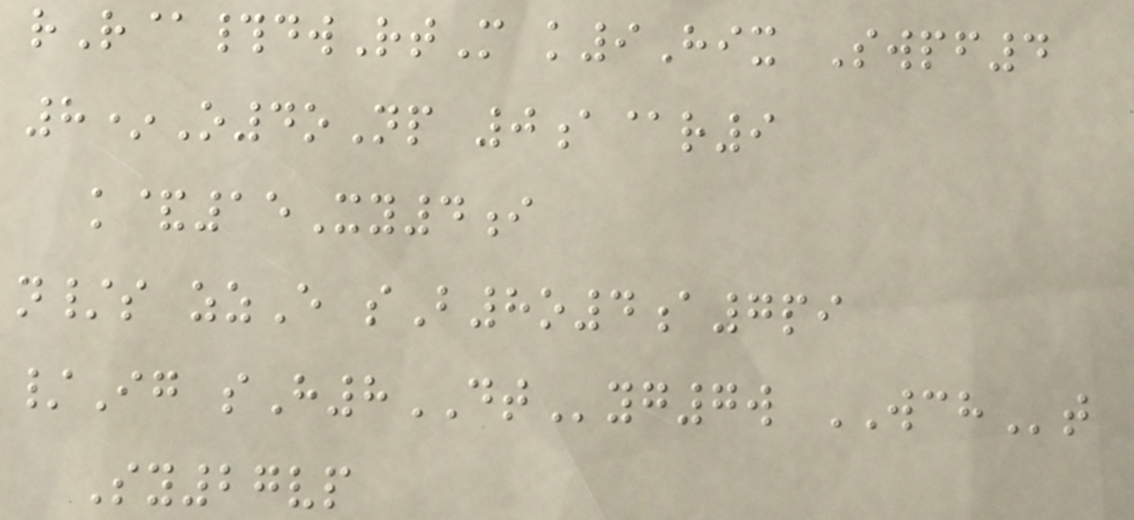rR@#dwRtM k9Hix Swpf4
8*O4oNp 0a@r9
k&15Xy4i
n/s zzE sB8o4a7pi
/Ig sH8DTyg7w WCHt
Sy27vp
